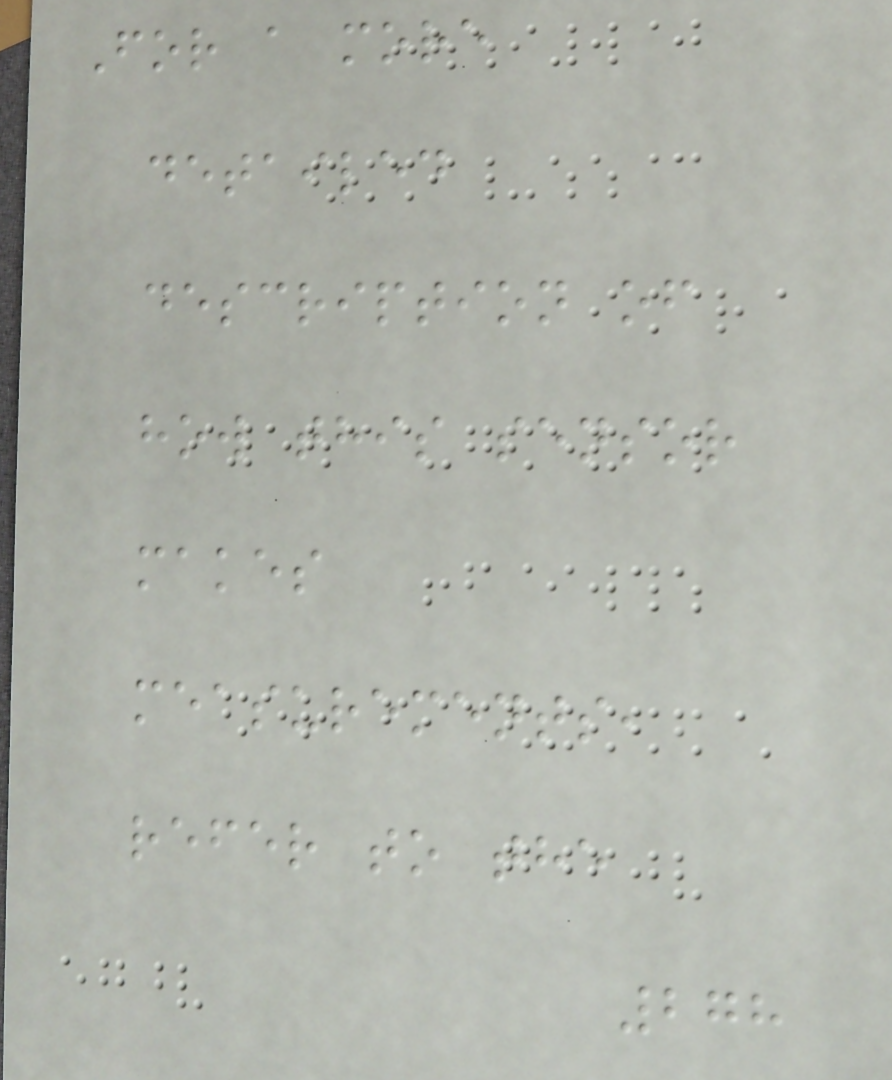For a more
detailed
description of
how this sensor
makes
measurements,
refer to the
278
